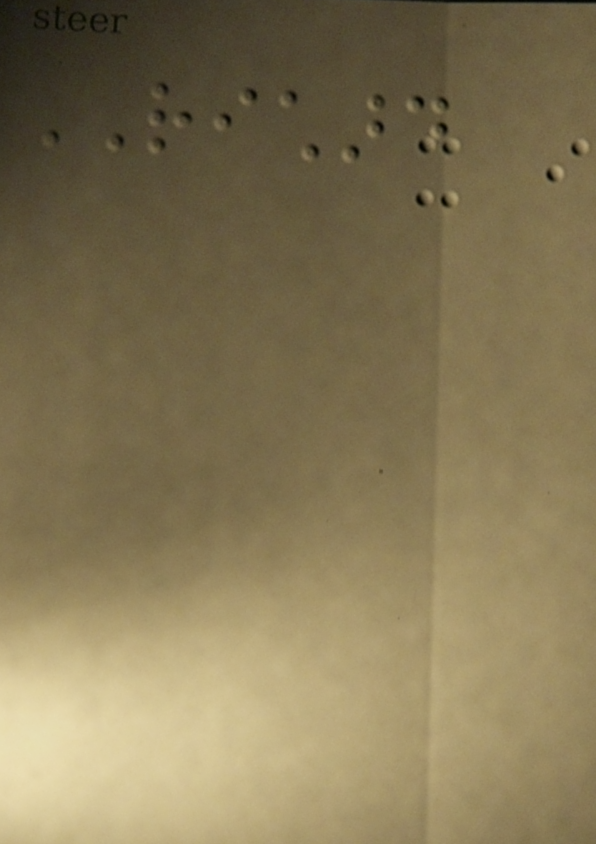RICHARD
